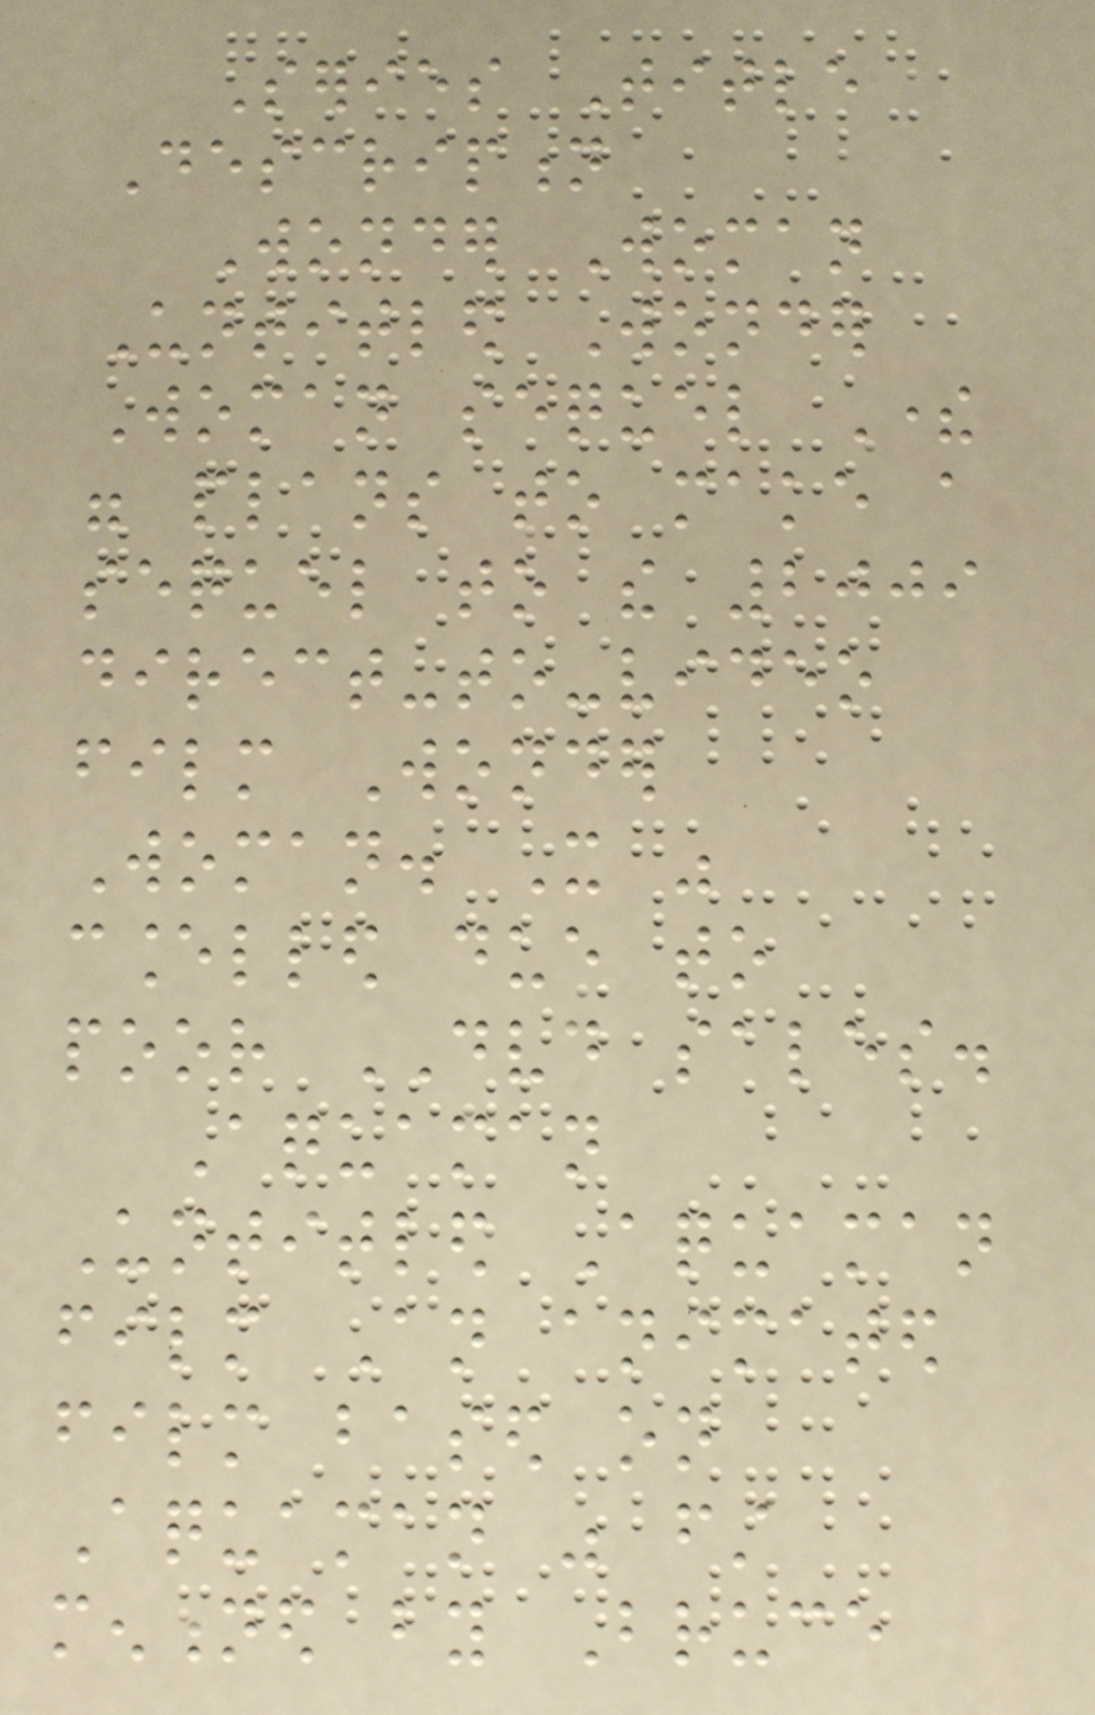Series Title
Description
Wonder Woman
Untitled Wonder
Woman sequel There
were plans to make a
sequel to the 2009
direct-to-video
film Wonder
Woman. It was
cancelled due to
poor DVD sales.
Aquaman
Untitled Aquaman
film An animated
film based on
Aquaman was first
mentioned by Bruce
